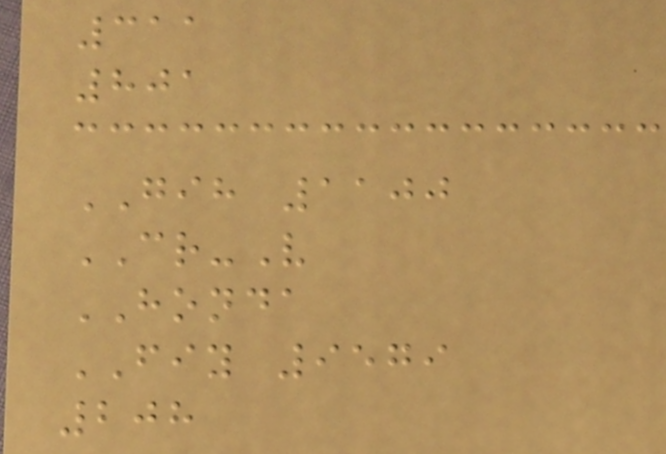311
801
GIH 1100
CR-V
HONDA
FIY 9579
208
